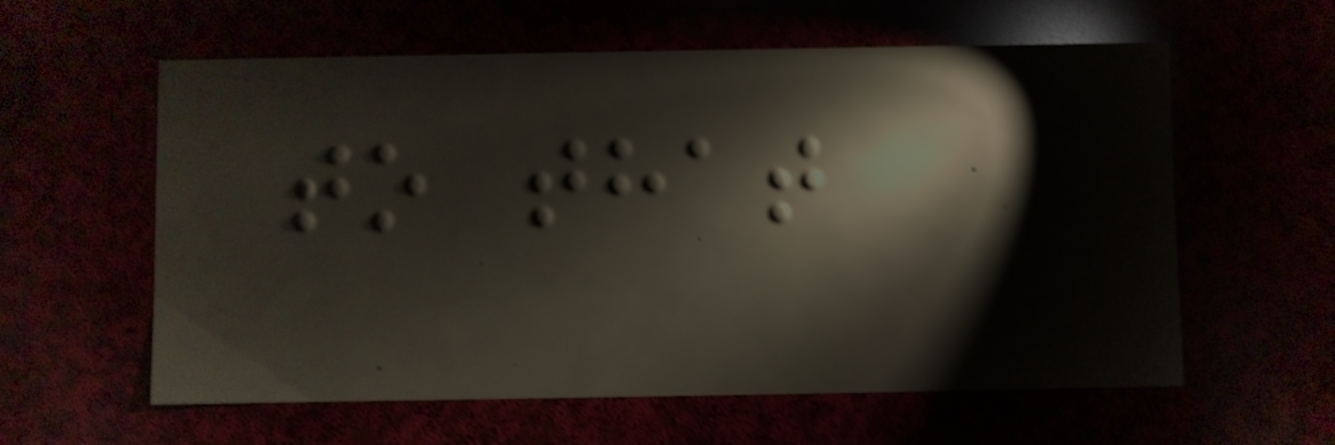to that
